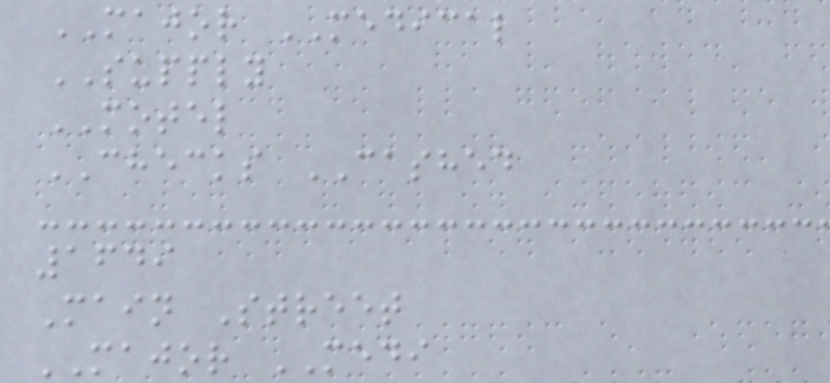MAJOR MEDICAL
SUPPLY
MOTEL
CHECKS CASHED
1649
Main Street
MAJOR MEDI
